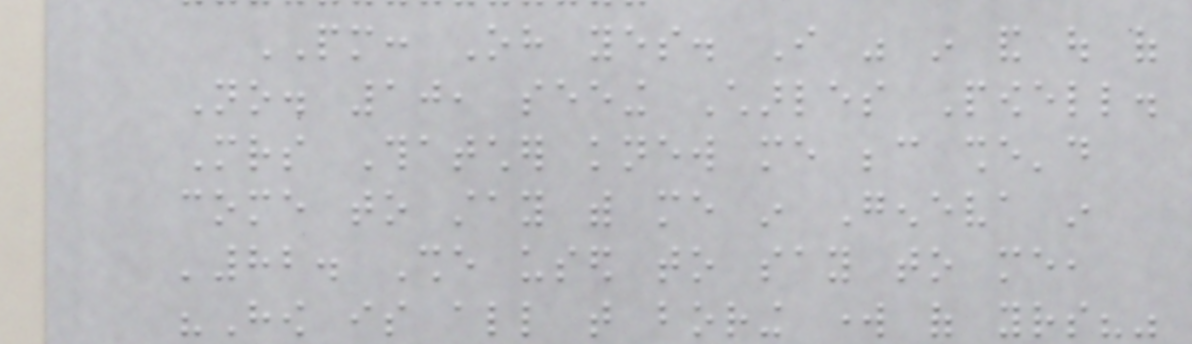PM: Oh yes. I was in and out of
No. 10, seeing Charles Powell.
Mrs Thatcher knew me because she'd
come to stay with me in Geneva in
'82. She used to say to me,
"How is all that boring work of yours?"
